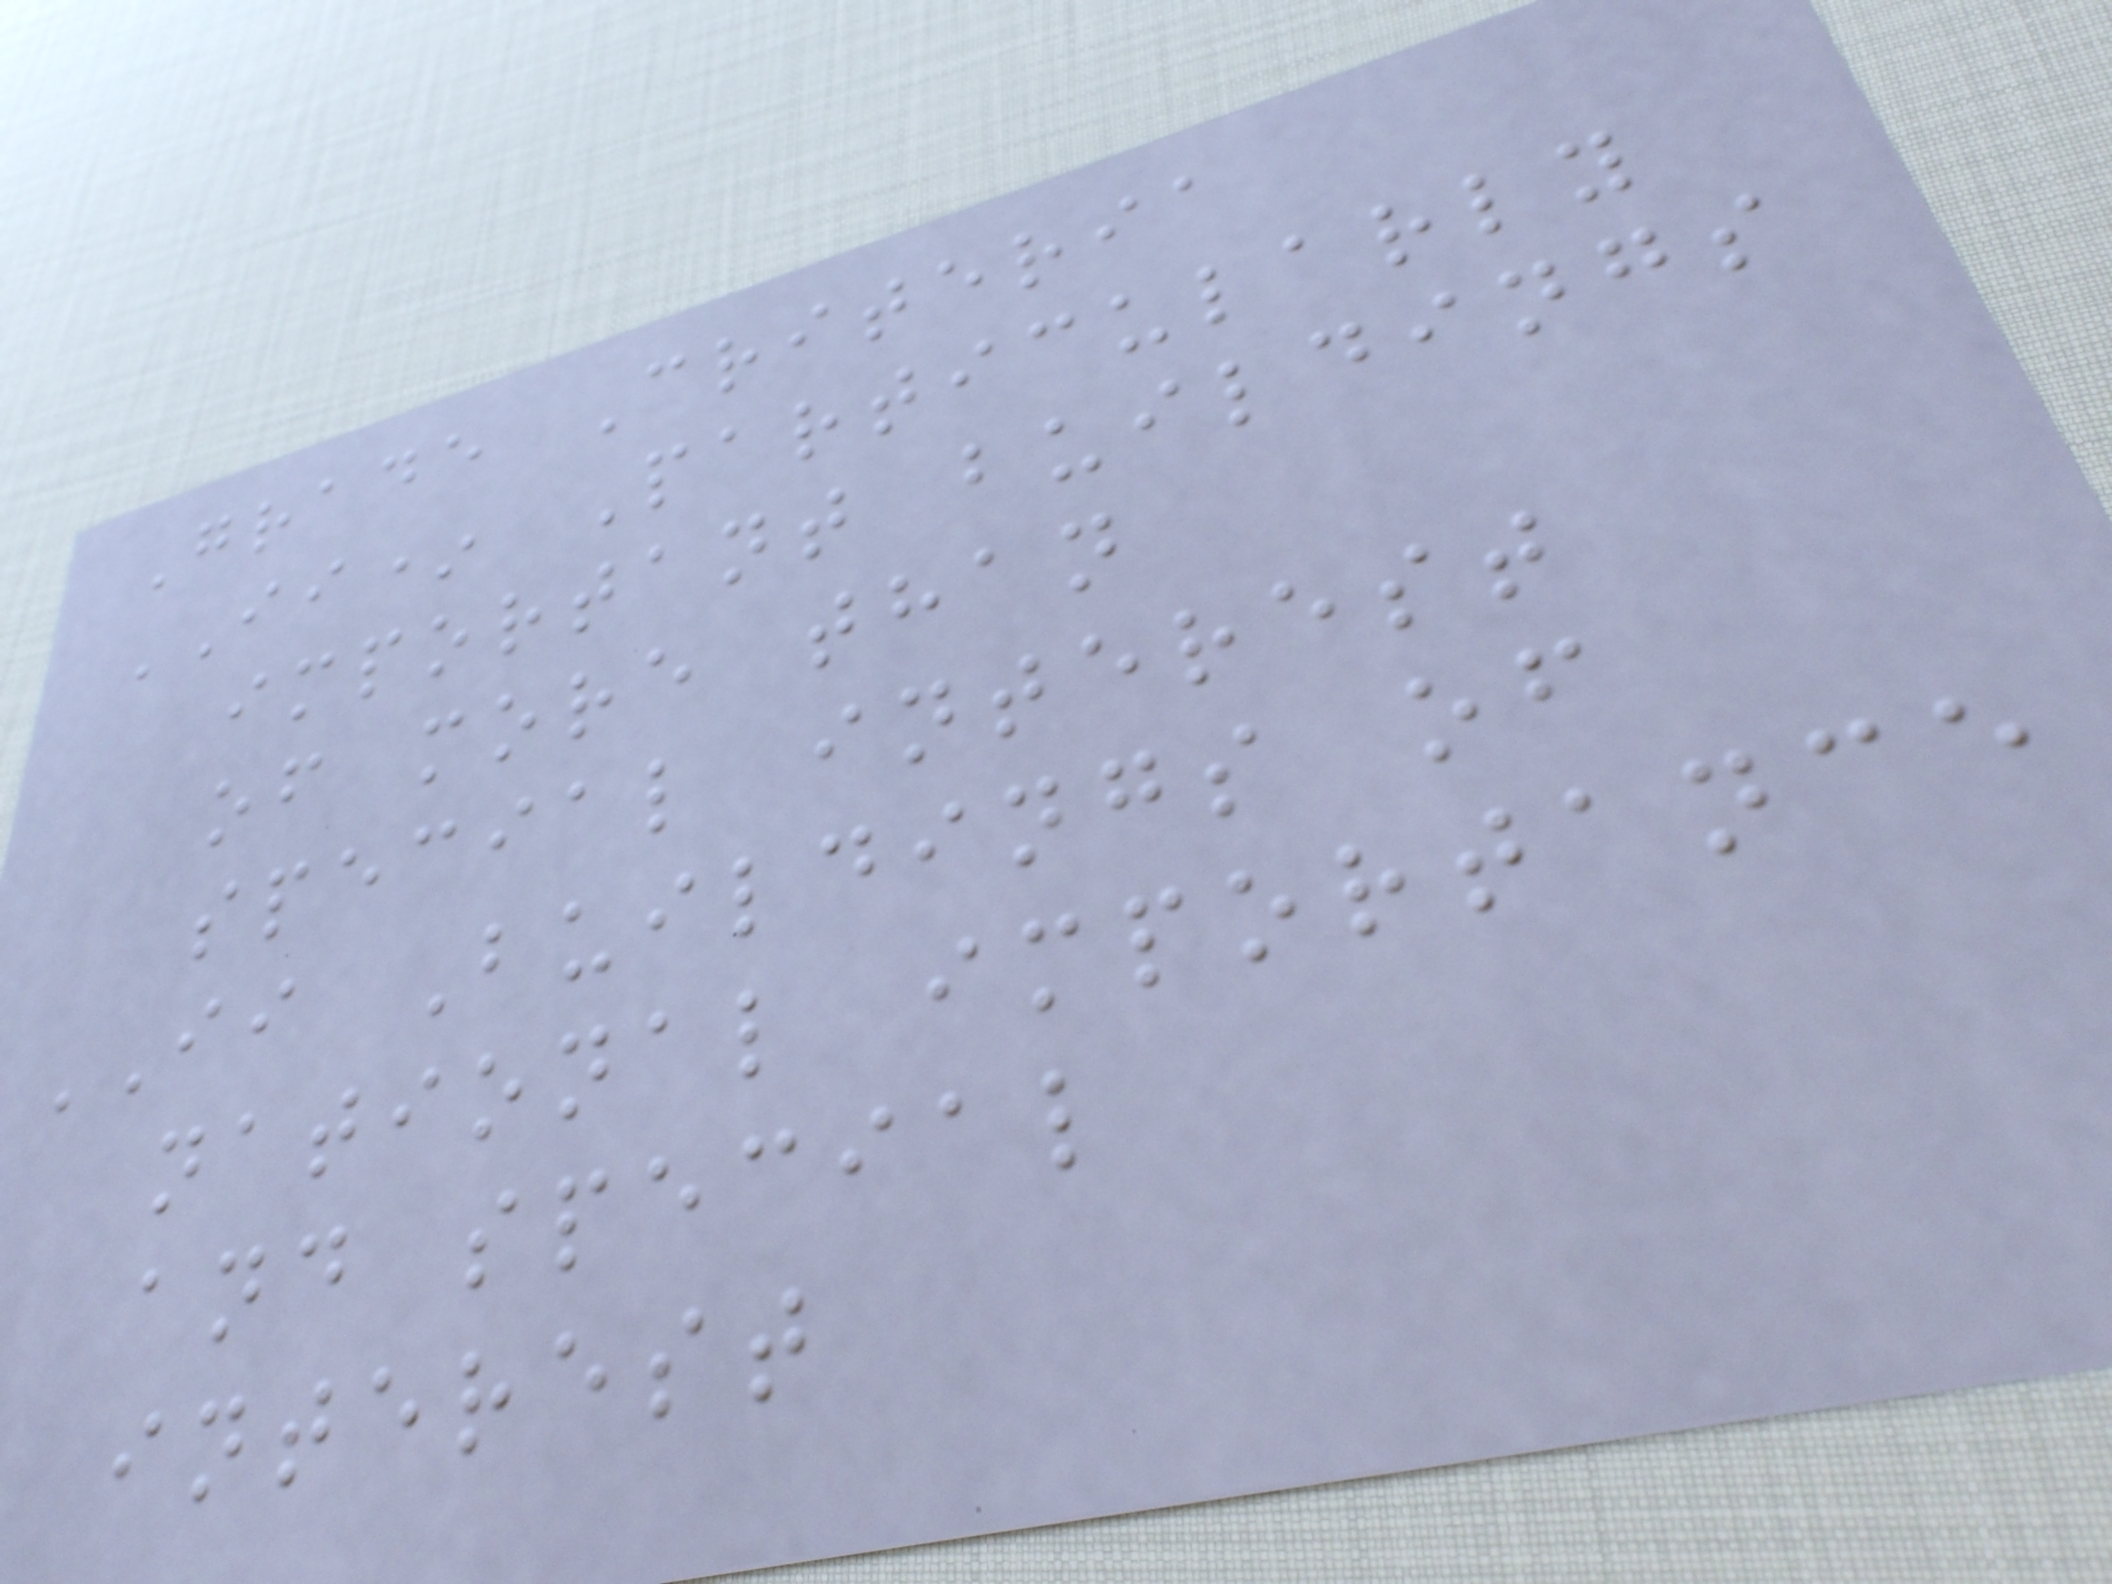Grade Criteria
II* Particularly
important buildings
of more than
special interest
II Buildings of
national importance
and special
interest
